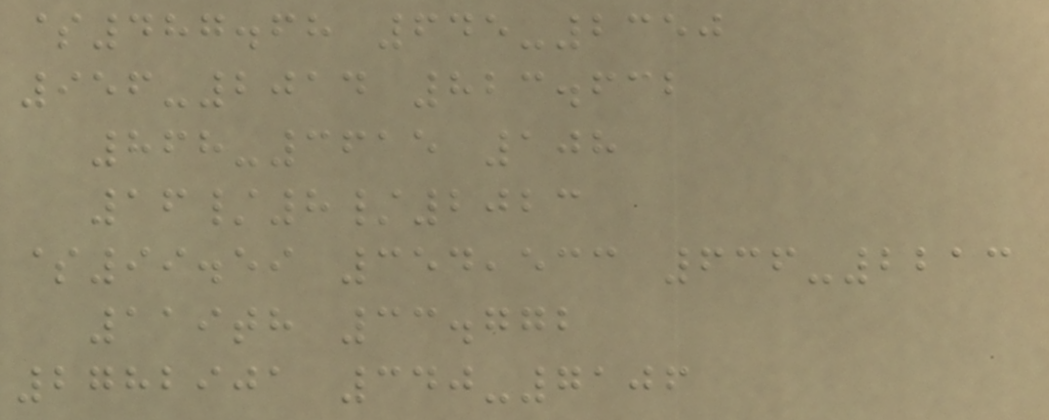$487.68 645-2350
956-2014 823.632
868-3615 108
16/8/2023
$99.59 354,533 636-2213
119th 33.772
2782901 340-7106
